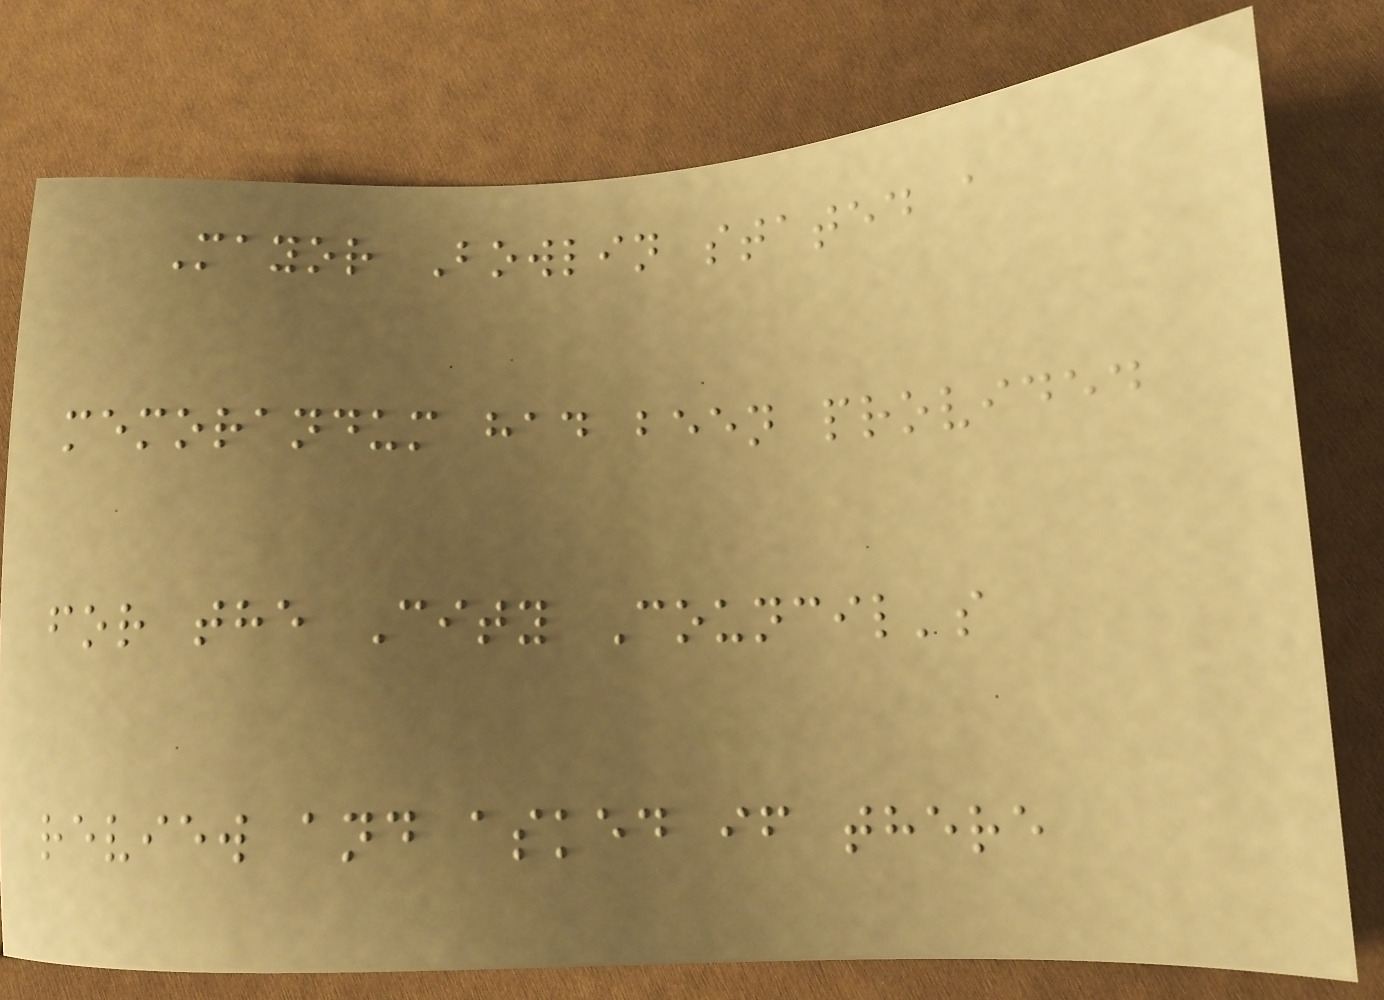Mayor Bowlin stated a
memorandum had been provided
for the City Council's
review and asked if there
